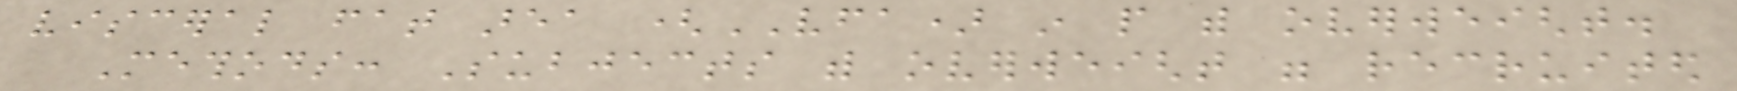visceral fat area (VFA) in people with overweight.
Methods: Subjects with overweight were recruited
